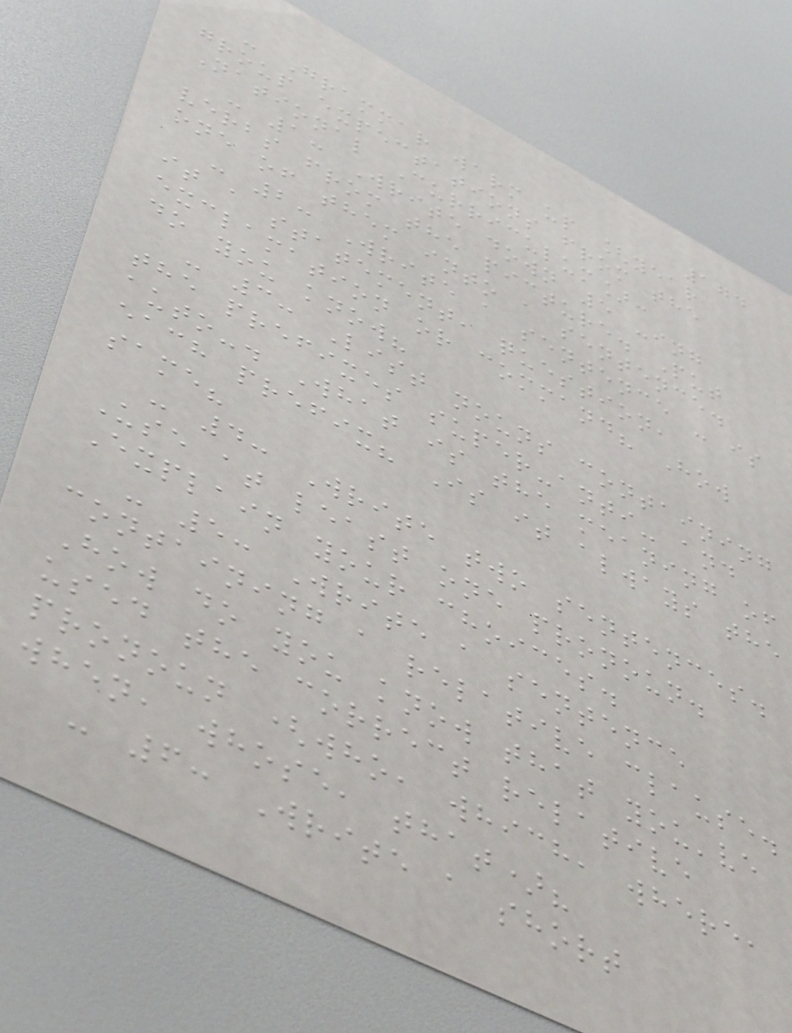174
- Grammar warm up [year
group expectations from the
National Curriculum]:
- 1: Write down 5 -ing
verbs from the picture. Put
one of them into a sentence.
- 2: Write a sentence - is
it a statement, question,
exclamation or command? How
do you know?
- 3: List nouns containing
the prefixes super-anti- and
auto-. What is the meaning of
each prefix? Is it always the
same?
- 4: Write two sentences.
Use at least one pronoun.
Explain your choices.
- 5: Write a sentence
containing a relative clause.
How do you know that you've
used the correct relative
pronoun (who, which, where,
when, whose, that)?
- 6: Write a short
